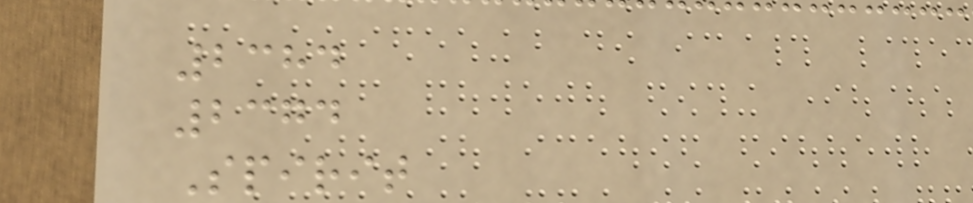2384
2374
Spirit
